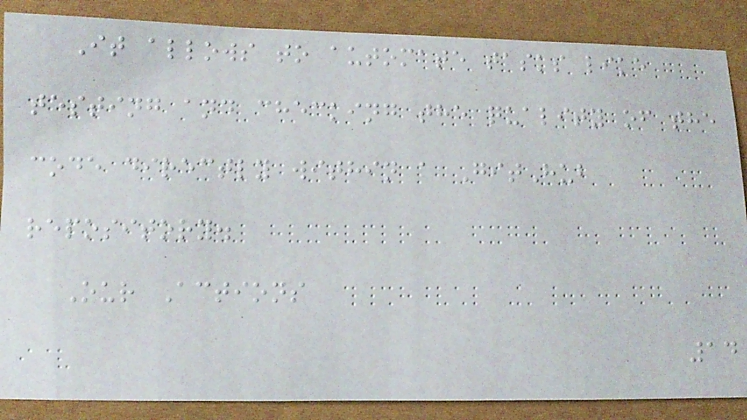It allows to automate tasks like
testing and checking the quality of the
code directly within a GitHub
repository.
Our Actions
14
